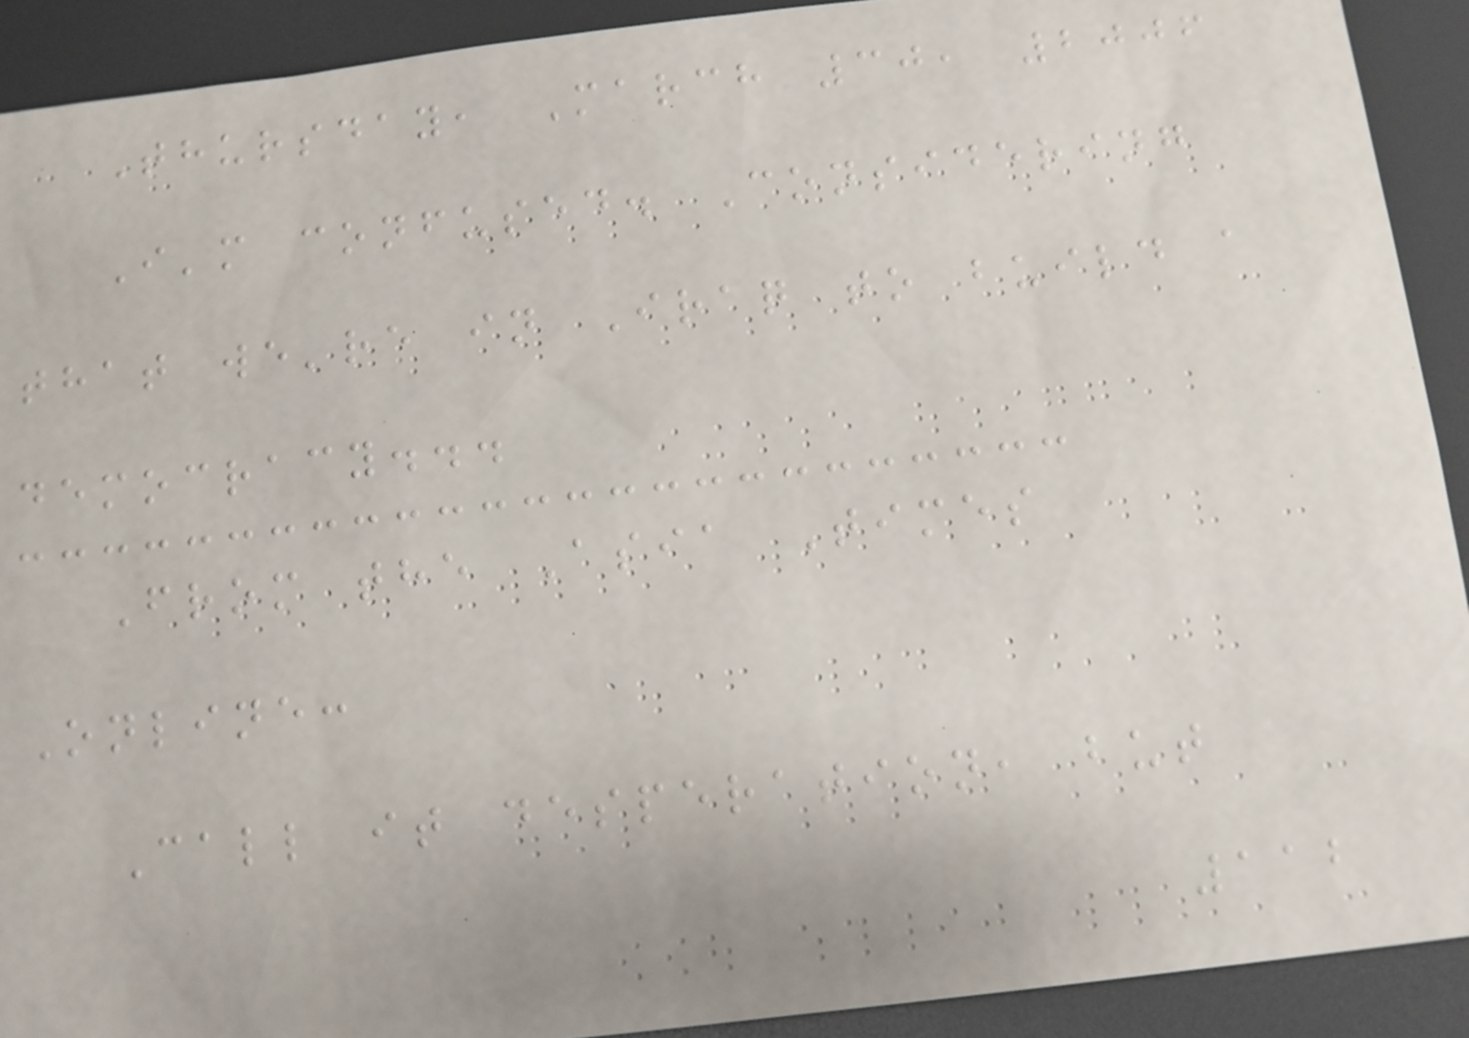Thursday, March 30, 2006
I'm confused. Considering
that we're in Iraq to build a
democracy...
From the Asia Times
Online:
Call it desperation, but
112
